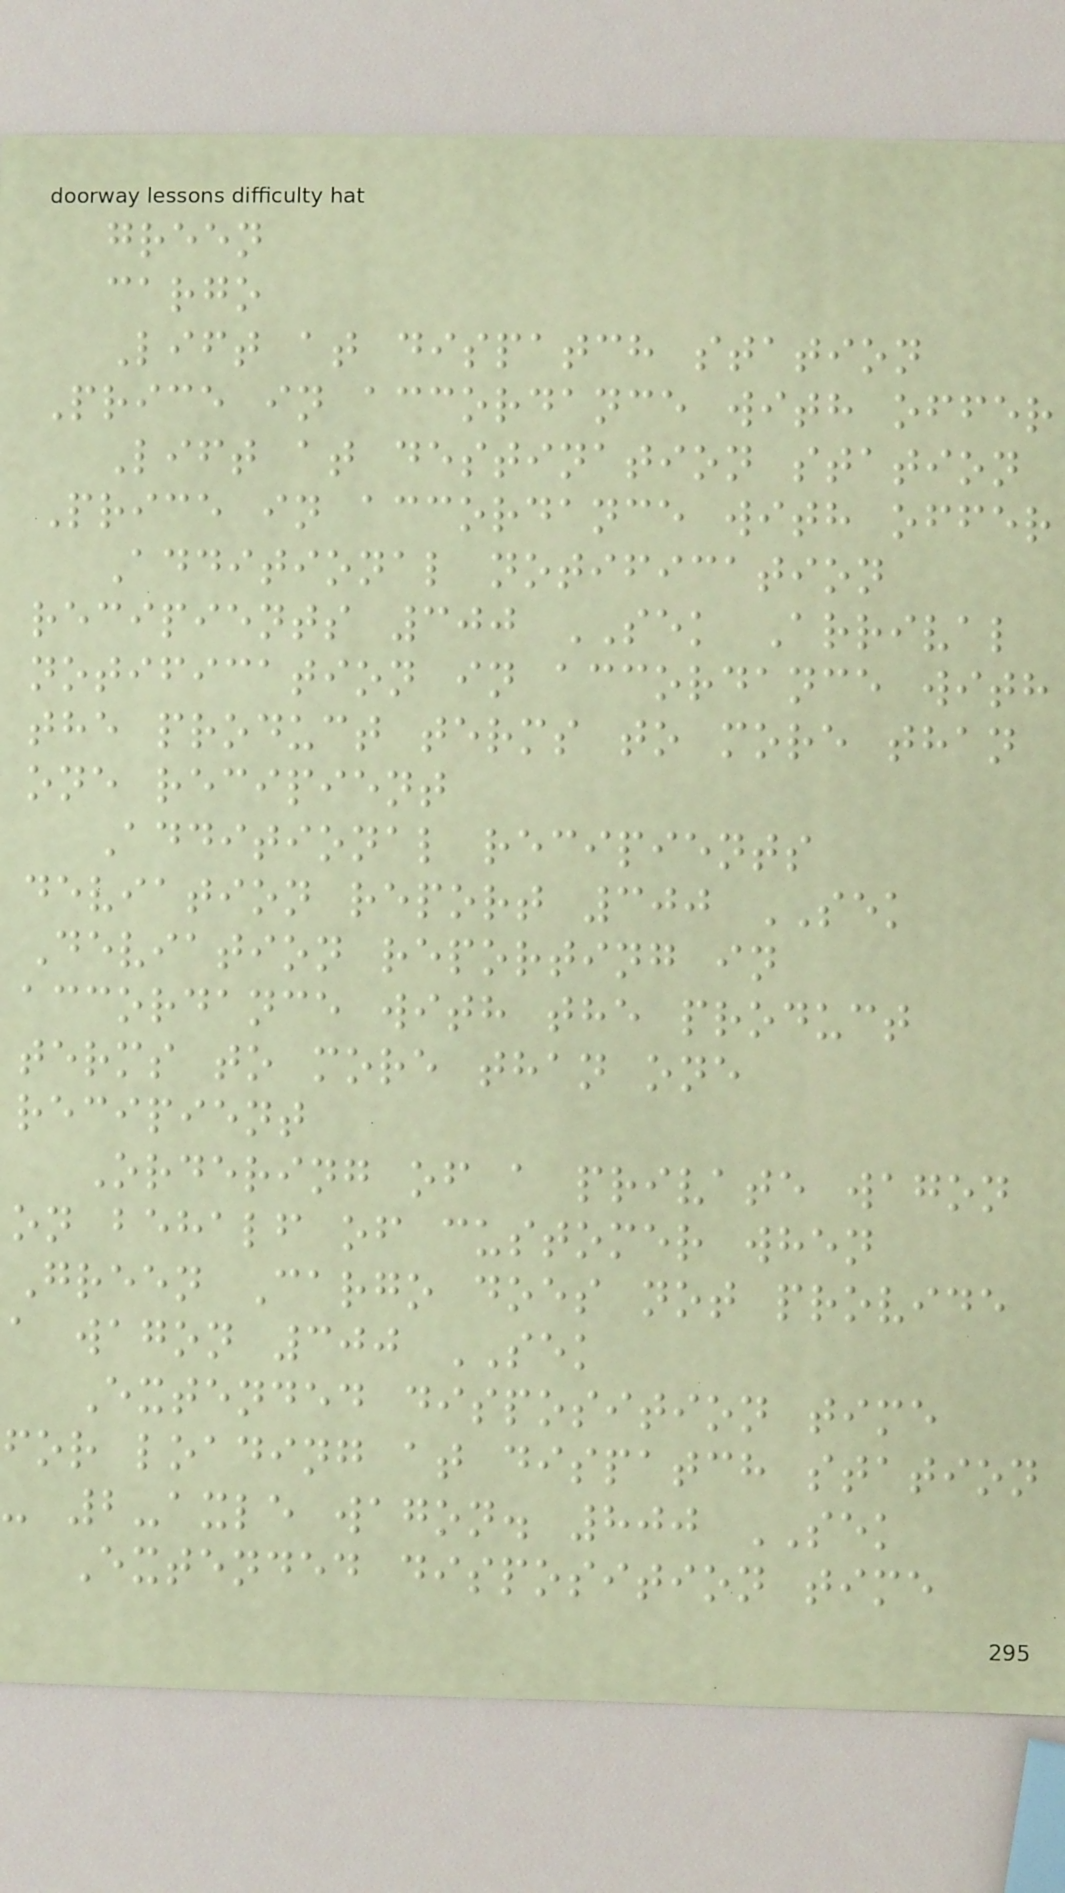green
cargo
Lift at dispatch station
Price in accordance with offer
Lift at destination station
Price in accordance with offer
Additional notification
recipients 300 SEK Arrival
notification in accordance with
the product terms to more than
one recipient
Additional recipients
deviation report 300 SEK
Deviation reporting in
accordance with the product
terms to more than one
recipient
Ordering of a private wagon
on behalf of customer when
Green Cargo does not provide
a wagon 300 SEK
Extended disposition time
for loading at dispatch station
- 2-axle wagon. 800 SEK
Extended disposition time
